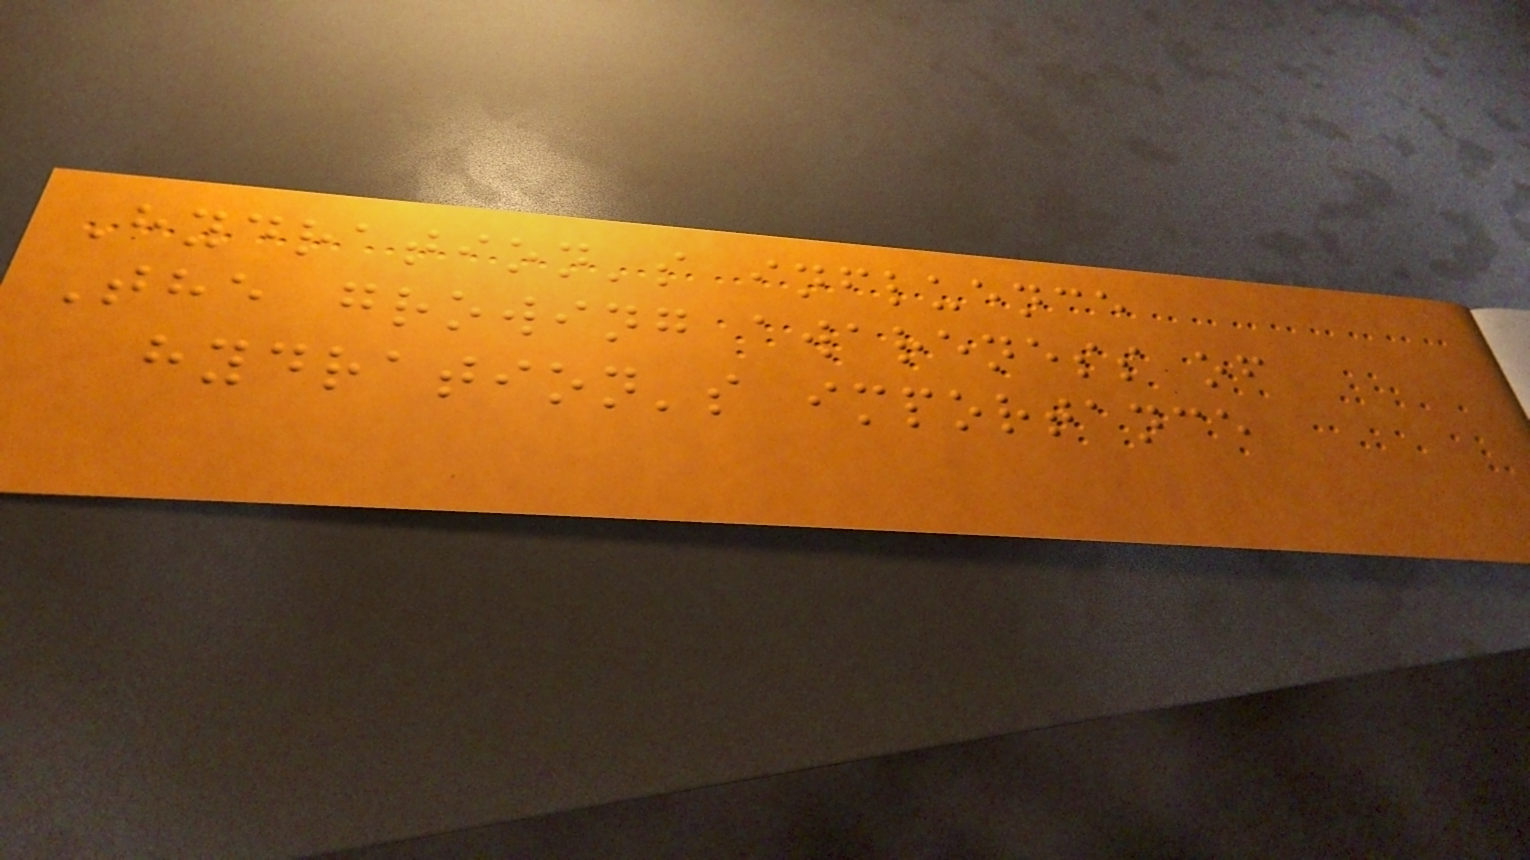Hydration's influence
The growing awareness of
hydration's importance
